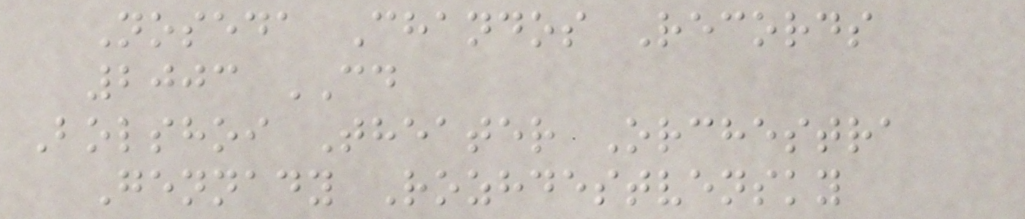Noseda Chandos Records
2003 CD
Bolshoi Theater Orchestra
Gennady Rozhdestvensky
